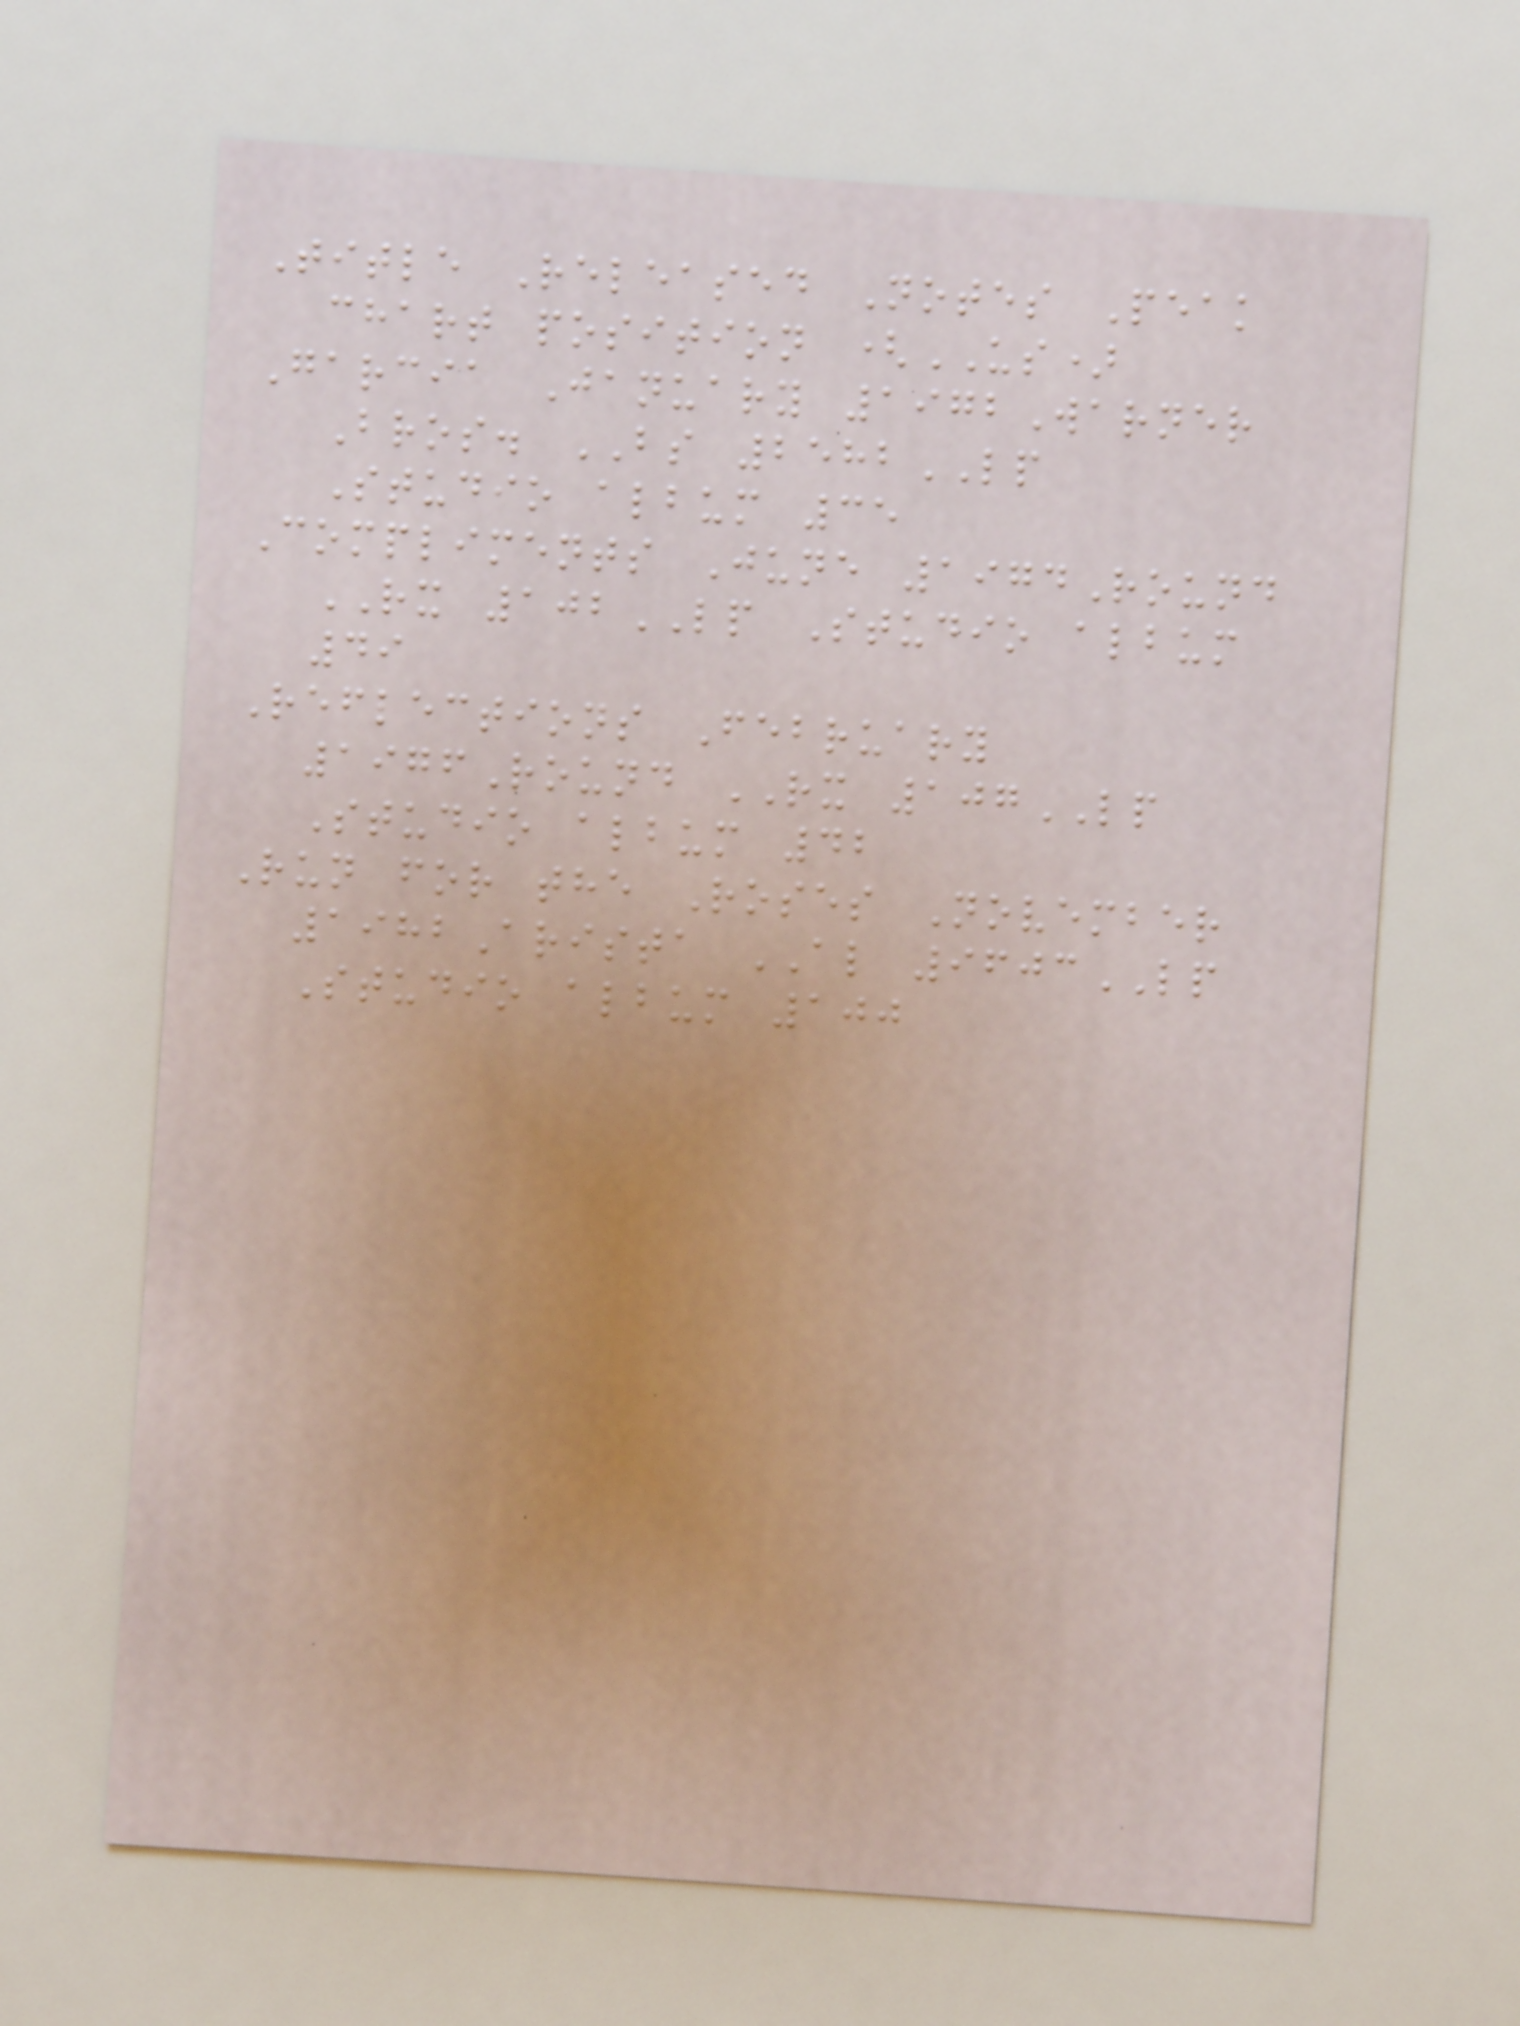Title Released Notes Peak
chart position (US)
Garcia January 1972Warner
Bros. BS 2582LP
Studio album 35
Compliments June 1974Round
RX 102LP Studio album
49
Reflections February
1976Round RX 107LP
Studio album 42
Run for the Roses November
1982Arista AL 9603LP
Studio album 100
